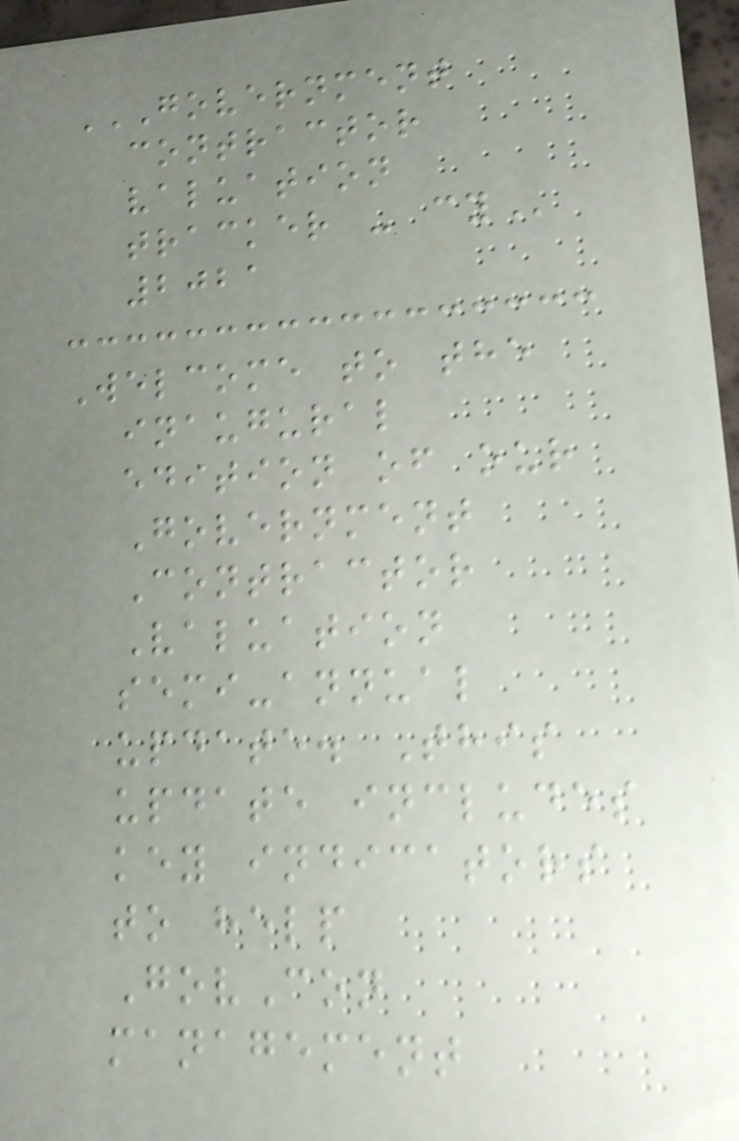GOVERNMENT
CONTRACTOR
VALUATION
TRACKER - CY
2021
Welcome to the
inaugural
edition of our
Government
Contractor
Valuation
semi-annual
update. This
update includes
key indicators
to help
GovCon
management
